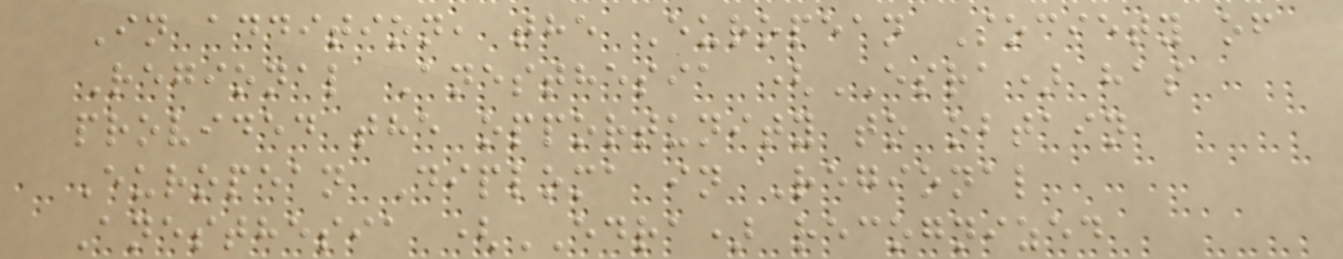In addition, the European Society of
Regional Anesthesia (ESRA) has
provided the opportunity to obtain
European Diploma in Regional
Anesthesia (EDRA) recognized
